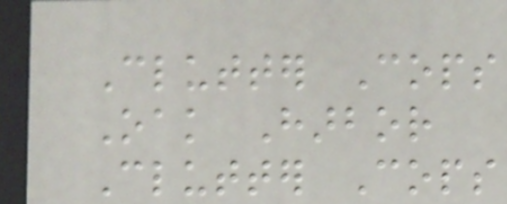Clutter Cops
Oak Harbor
Clutter Cops
